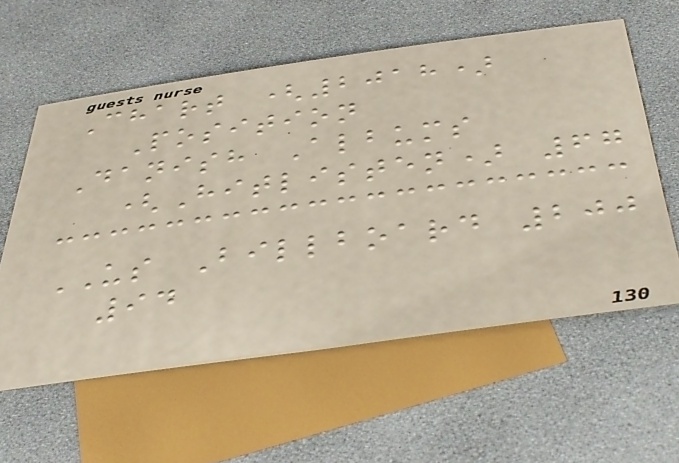Chart (2018)
Position
Danish Albums
(Hitlisten) 67
US Billboard 200
94
